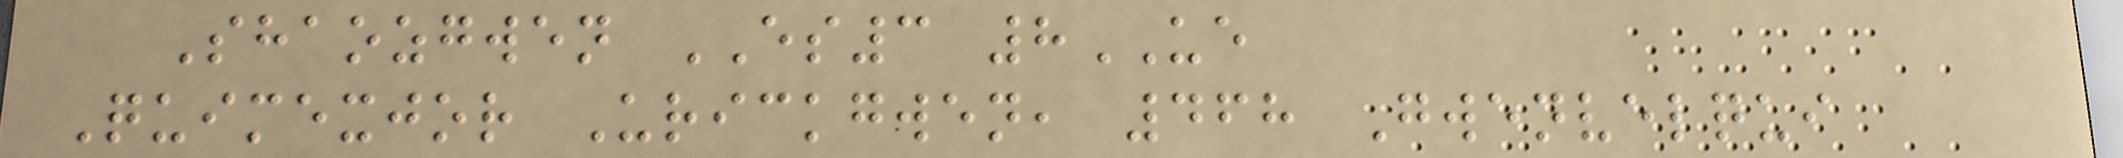Shaozgwen ES3 8UE
Quimexjor Urickgwen, 468 Gwenvelqui
